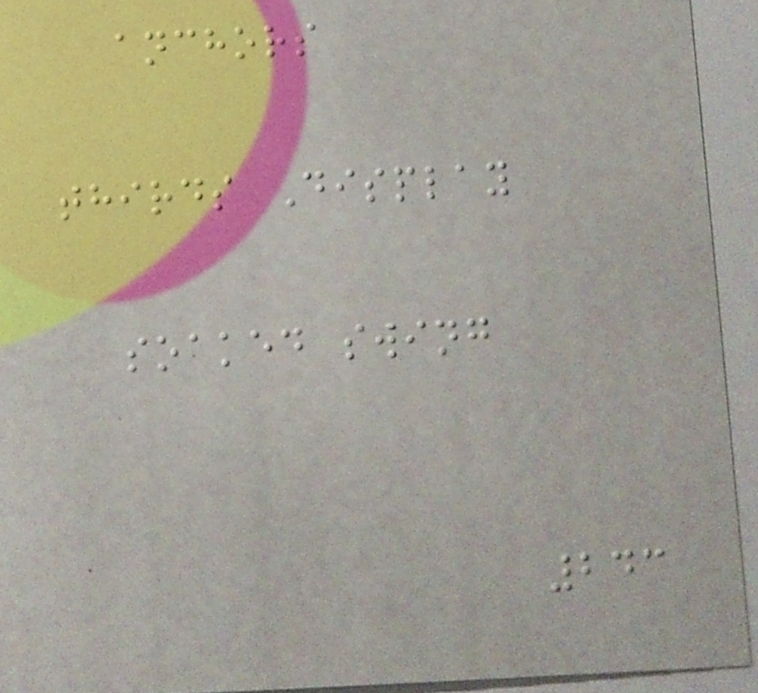anchors
thirds Display
soaked swing
243
